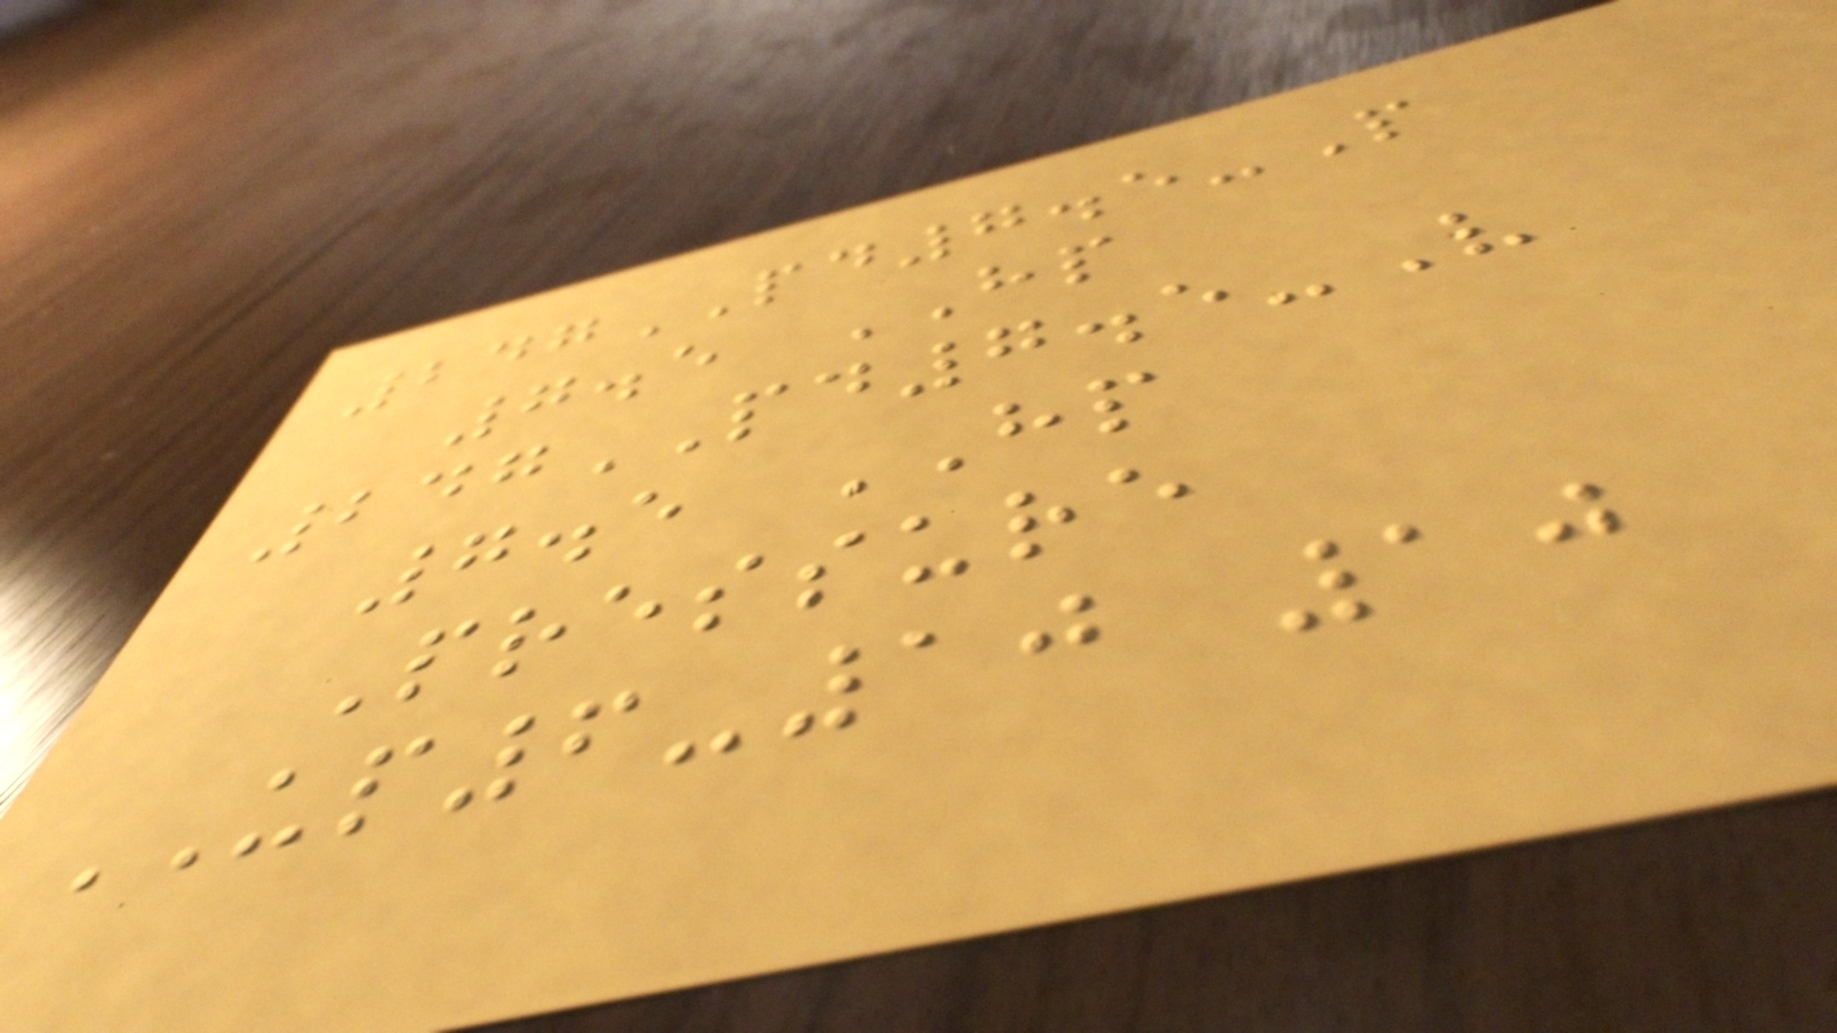247PD7.5-P
7.5 HP
247PD7.5-V
7.5 HP
Pressure
UP6-10 10
